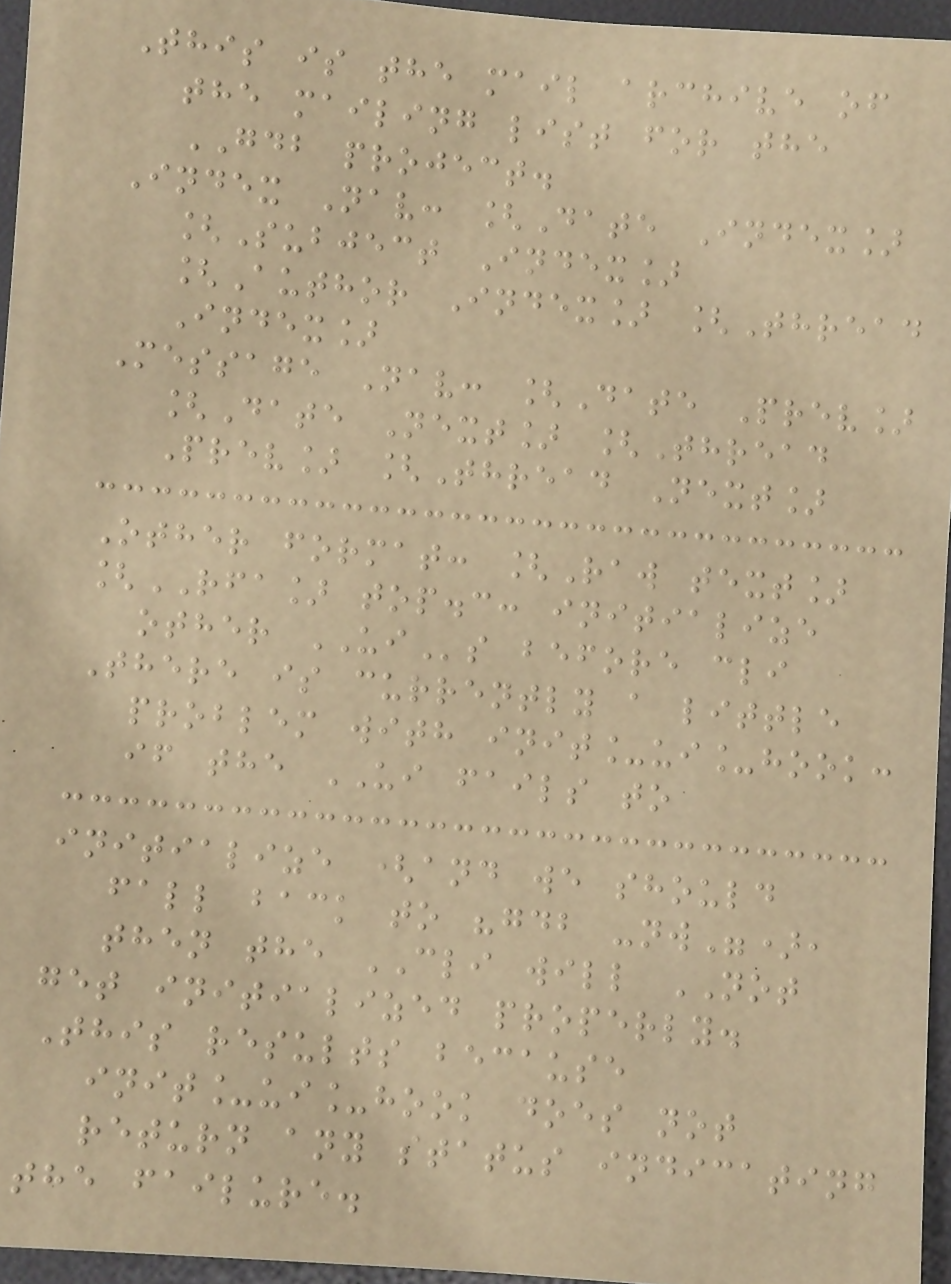This is the mail archive of
the mailing list for the
GDB project.
Index Nav: [Date Index]
[Subject Index]
[Author Index] [Thread
Index]
Message Nav: [Date Prev]
[Date Next] [Thread
Prev] [Thread Next]
Other format: [Raw text]
[RFA] top.c: initialize
other UIs before cli
There is currently a little
problem with init_ui_hook:
if the UI fails to
initialize (and we should
fall back to "gdb -nw"),
then the CLI will NOT
get initialized properly.
This results because
init_ui_hook does not
return any status indicating
the failure.
